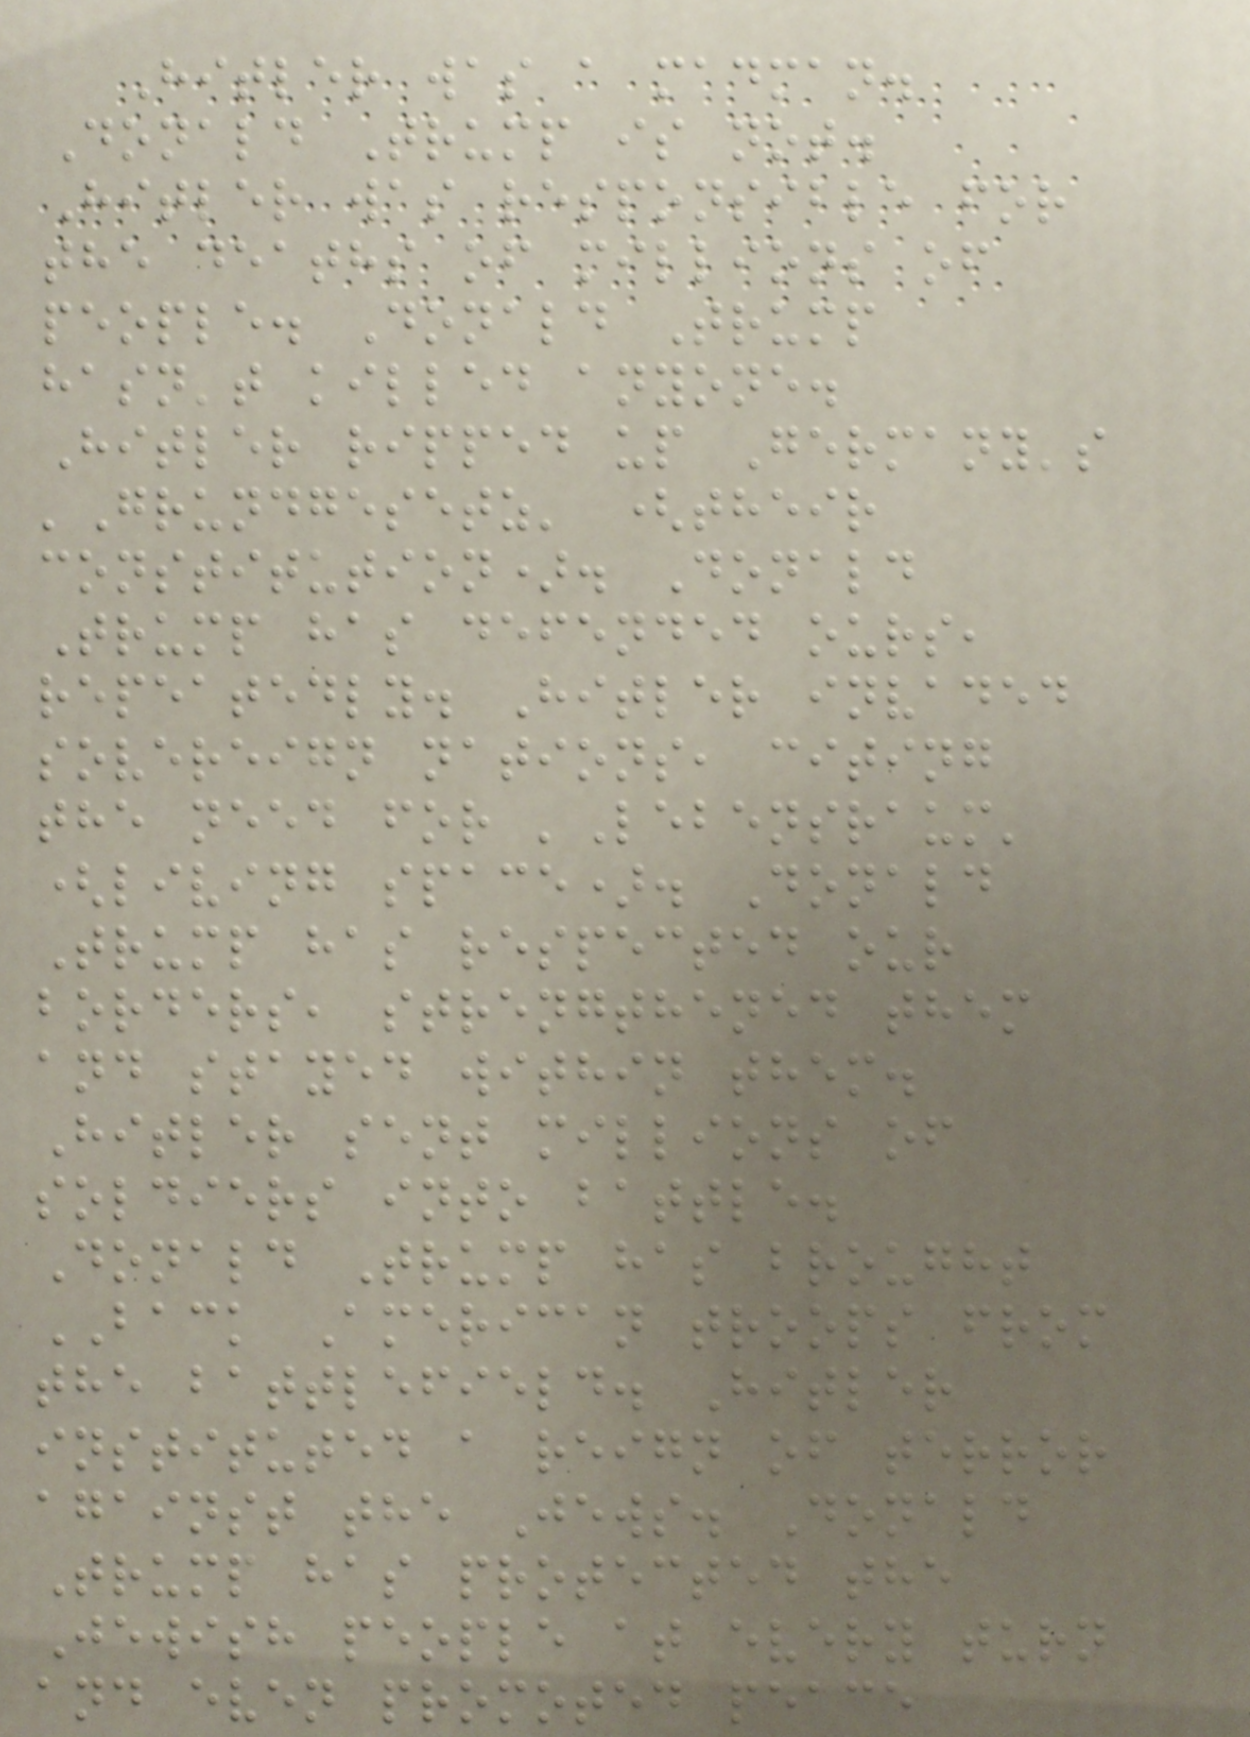Hitler was a madman.
Donald Trump is not.
Hitler was responsible for
the deaths of millions of
people. Donald Trump
hasn't killed anyone.
Hitler ripped up Germany's
'Grundgesetz' (their
constitution). Donald
Trump has defended ours,
repeatedly. Hitler invaded
sovereign nations, citing
the need for 'Lebensraum'
(living space). Donald
Trump has respected our
borders, strengthened them
and stayed within them.
Hitler sent millions of
soldiers into battle.
Donald Trump has brought
BACK American troops from
the battlefield. Hitler
instituted a reign of terror
against the Jews. Donald
Trump has protected the
Jewish people at every turn
and even promoted peace
